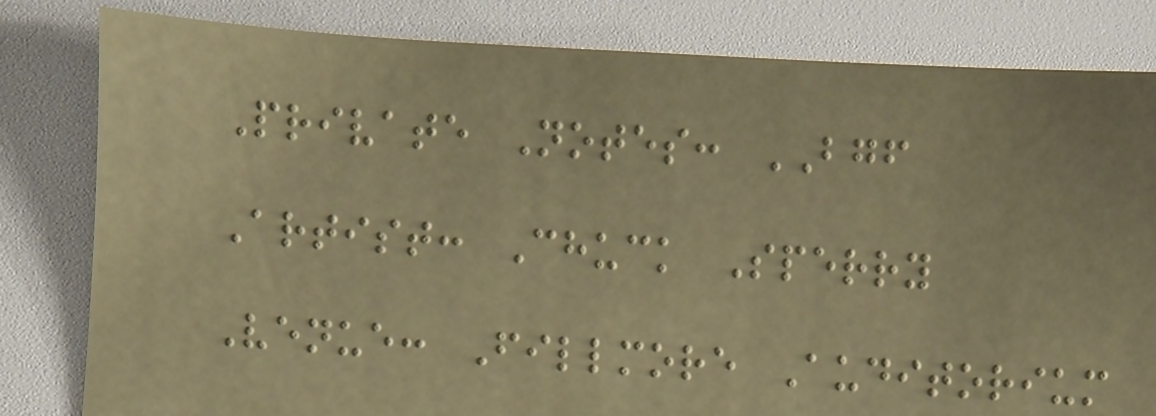Private Notes: BGF
Artist: Chuck Sperry
Venue: Fillmore Auditorium
